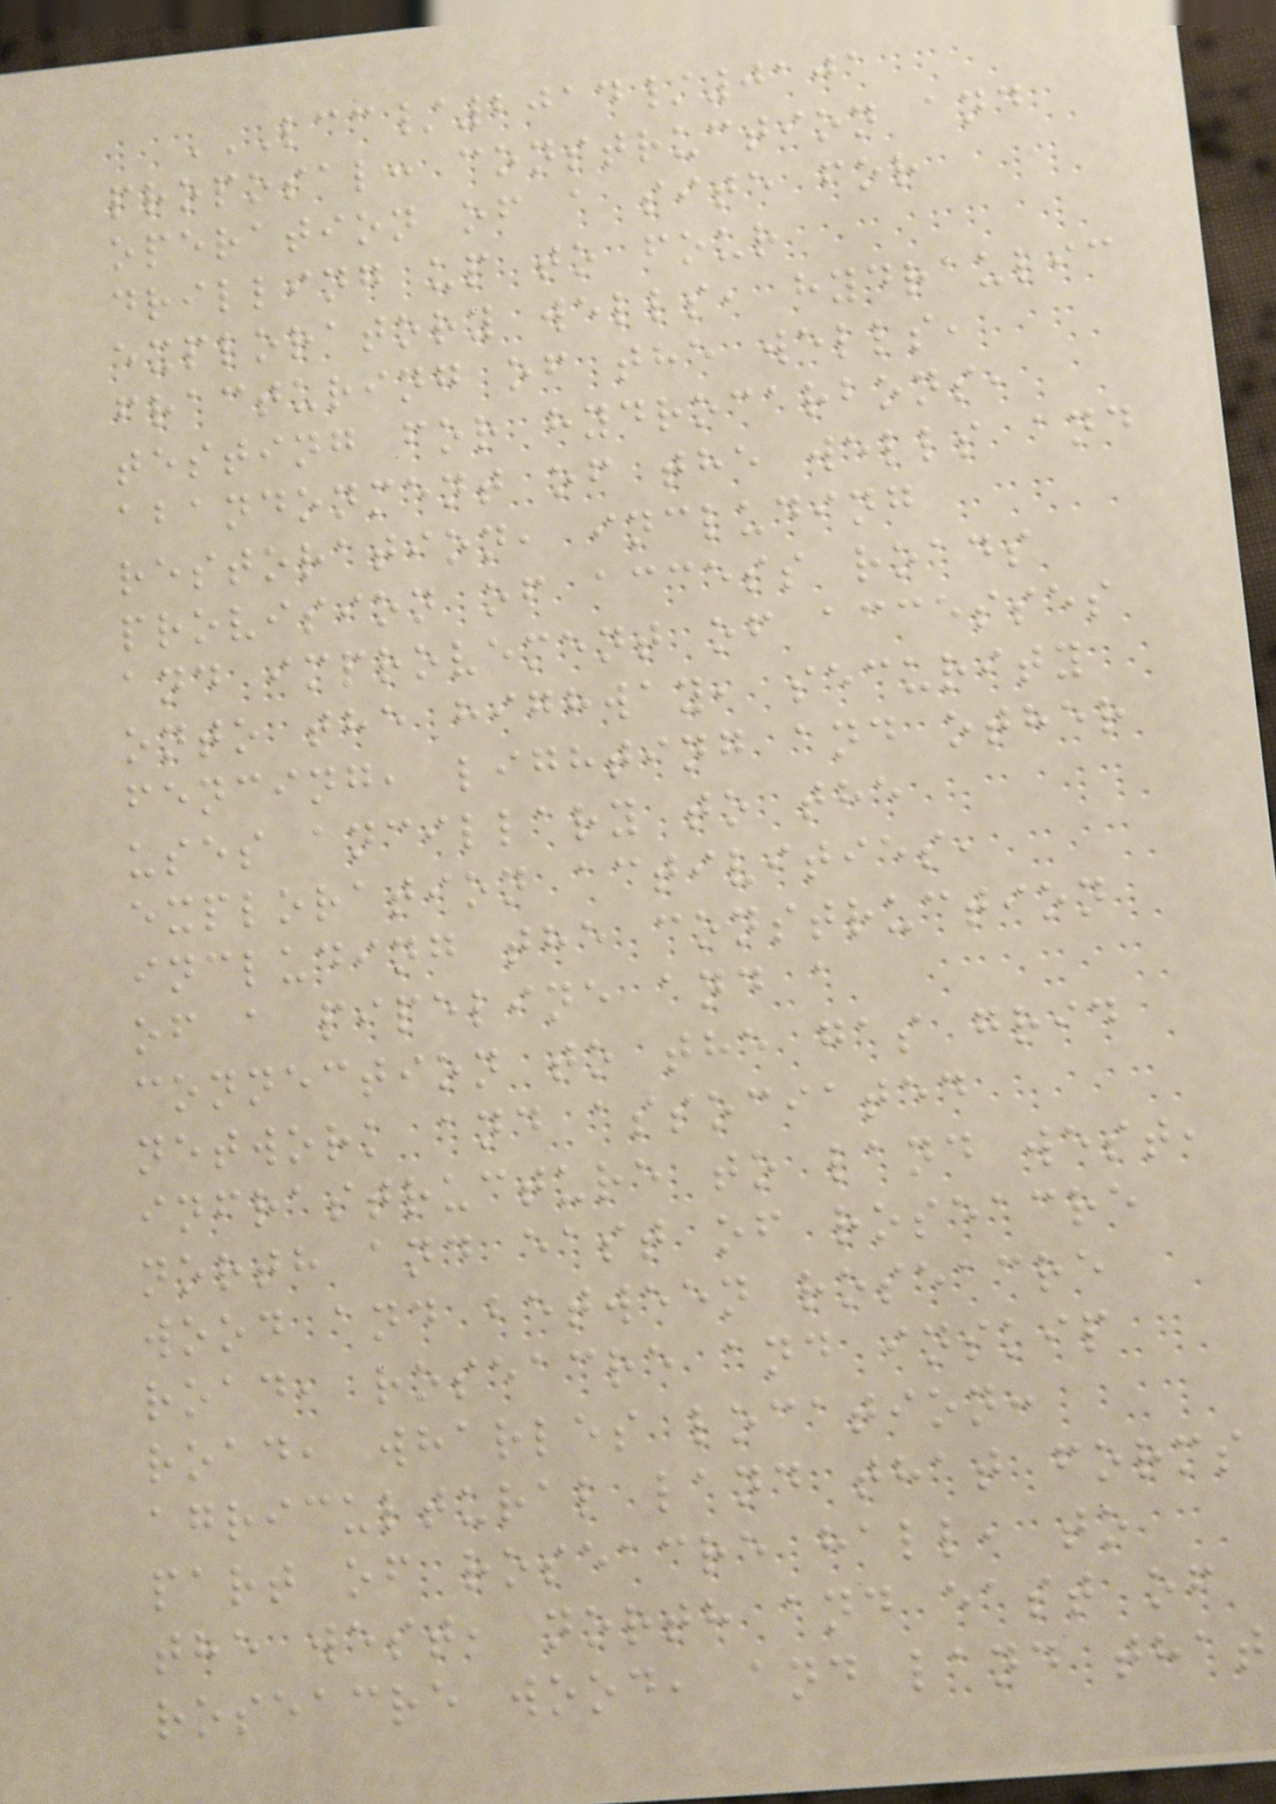LCC/2014/0101
PROPOSAL: CONSTRUCTION AND
OPERATION OF A SITE FOR
DRILLING UP TO FOUR
EXPLORATORY WELLS, HYDRAULIC
FRACTURING OF THE WELLS,
TESTING FOR HYDROCARBONS,
ABANDONMENT OF THE WELLS AND
RESTORATION, INCLUDING
PROVISION OF ACCESS ROADS
AND IMPROVEMENT OF ACCESSES
ONTO THE HIGHWAY, SECURITY
FENCING, LIGHTING AND OTHER
USES ANCILLARY TO THE
EXPLORATION ACTIVITIES,
INCLUDING THE CONSTRUCTION
OF A PIPELINE AND A
CONNECTION TO THE GAS GRID
NETWORK AND ASSOCIATED
INFRASTRUCTURE TO LAND WEST,
NORTH AND EAST OF ROSEACRE
WOOD AND BETWEEN ROSEACRE
ROAD, ROSEACRE AND INSKIP
ROAD, WHARLES LOCATION:
AGRICULTURAL LAND THAT FORMS
PART OF ROSEACRE HALL, TO
THE WEST, NORTH AND EAST OF
ROSEACRE WOOD, AND LAND THAT
